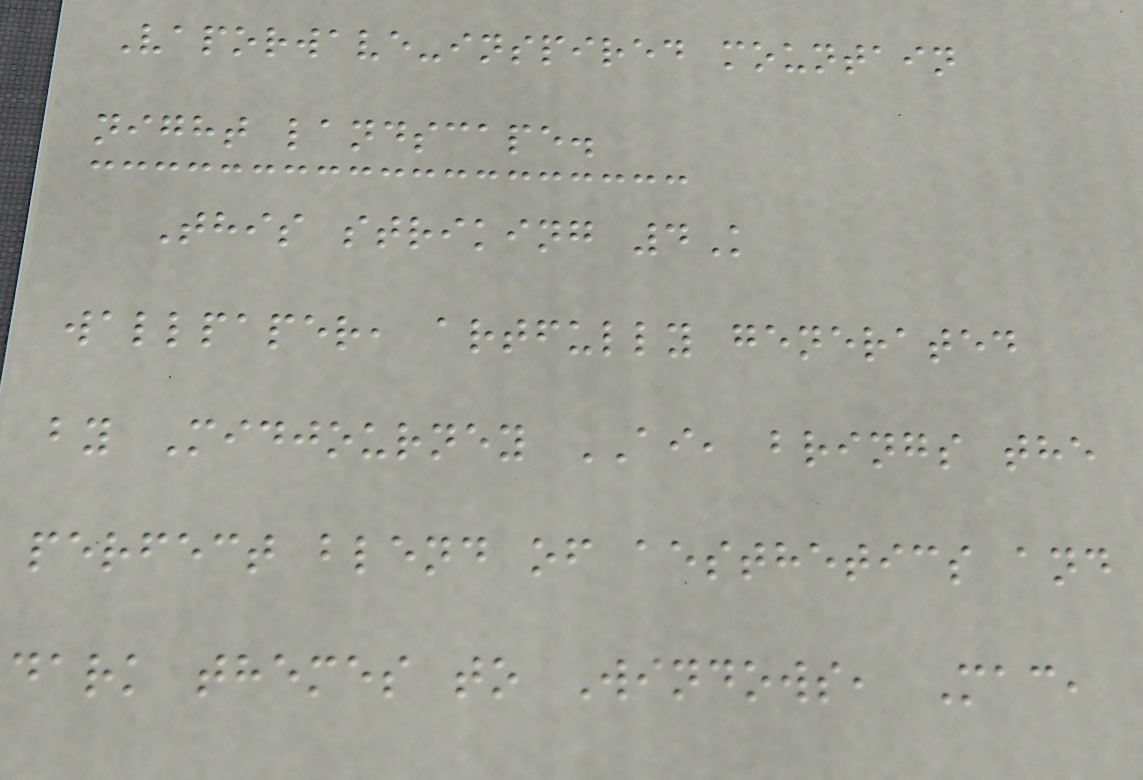Vaporwave-inspired mountain
night landscape.
This striking 4K
wallpaper, artfully generated
by Midjourney AI, brings the
perfect blend of aesthetics and
dark themes to Windows, Mac,
